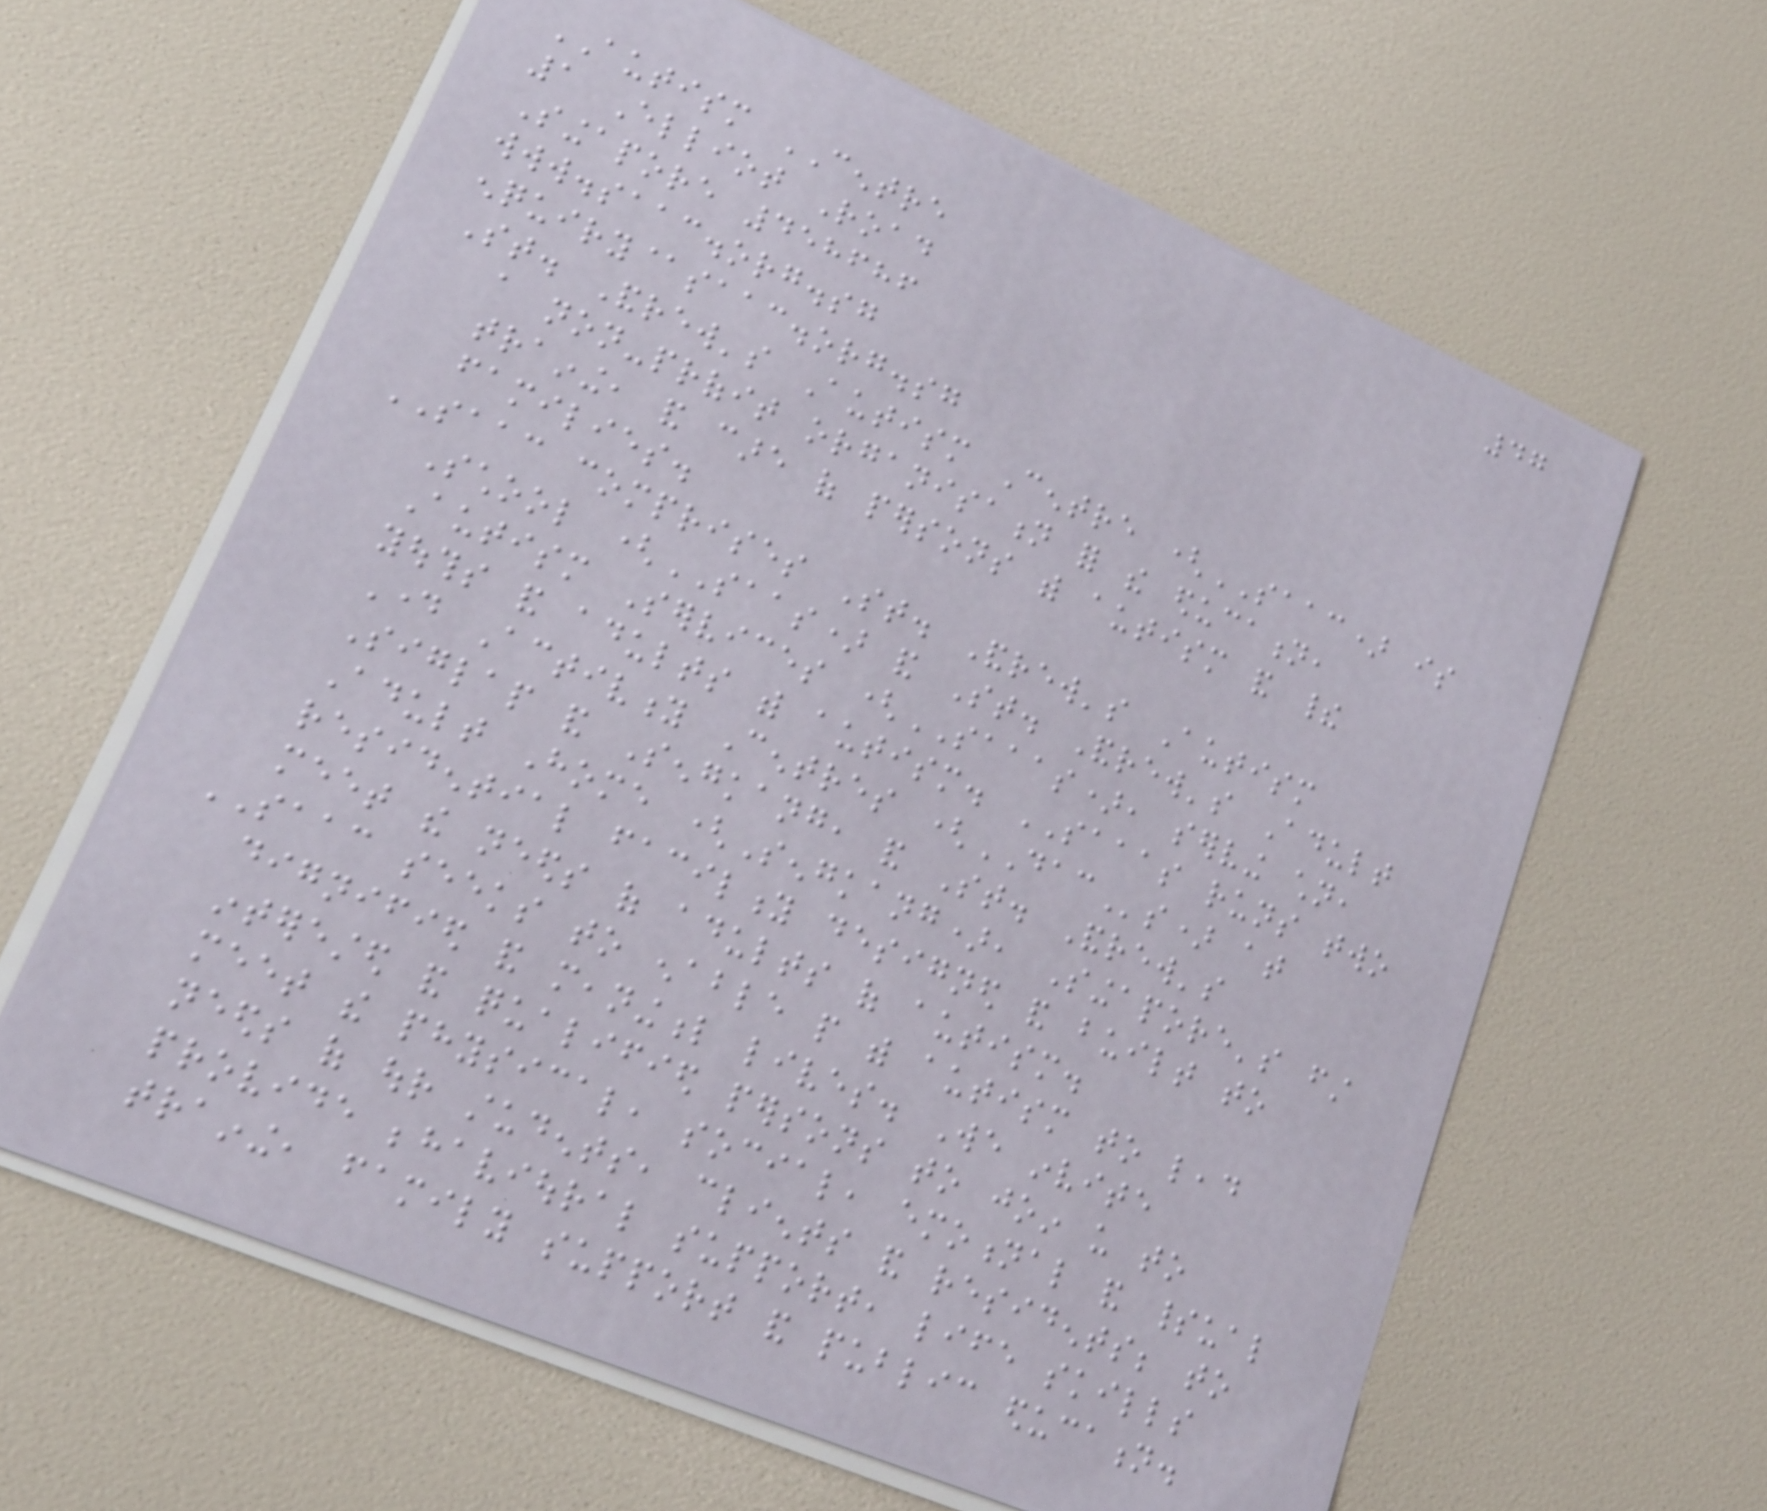47
AUTISM CENTRE
1 Elliot Road
Singapore 458686
www.saac.org.sg
enquiry@saac.org.sg
St. Andrew's Autism Centre (SAAC) is
a non-profit organisation for the education,
training, and care of persons with autism and their
families.
SAAC comprises St. Andrew's Autism
School (SAAS) and St. Andrew's Adult
Autism Services (SAAAS), serving children,
youths and adults with autism. SAAAS runs two
Day Activity Centres (DACs) at
Siglap and Sengkang, and St. Andrew's
Adult Home (Sengkang), Singapore's first
residential facility designed and built to
meet the needs of adults of autism.
SAAC seeks to enable people with autism to lead
dignified and meaningful lives. We invite
interested and qualified persons to join us to
meet the physical, social, emotional and spiritual
needs of our students, clients and residents; to
provide behavioural support, life skills
training, family support and public education.
